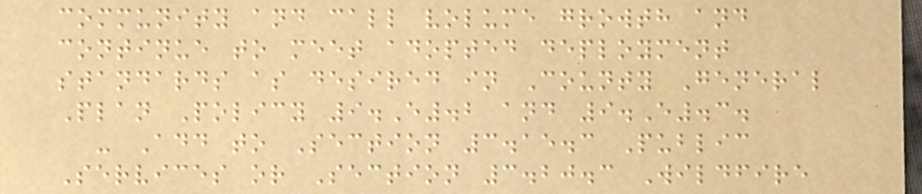community and call volume growth and
continue to meet adopted deployment
standards as desired in County General
Plan Policy 9.E.2 and 9.E.3.
- Add to Section 3.15.3 Public
Services or Section 3.20.3 Wildfire
